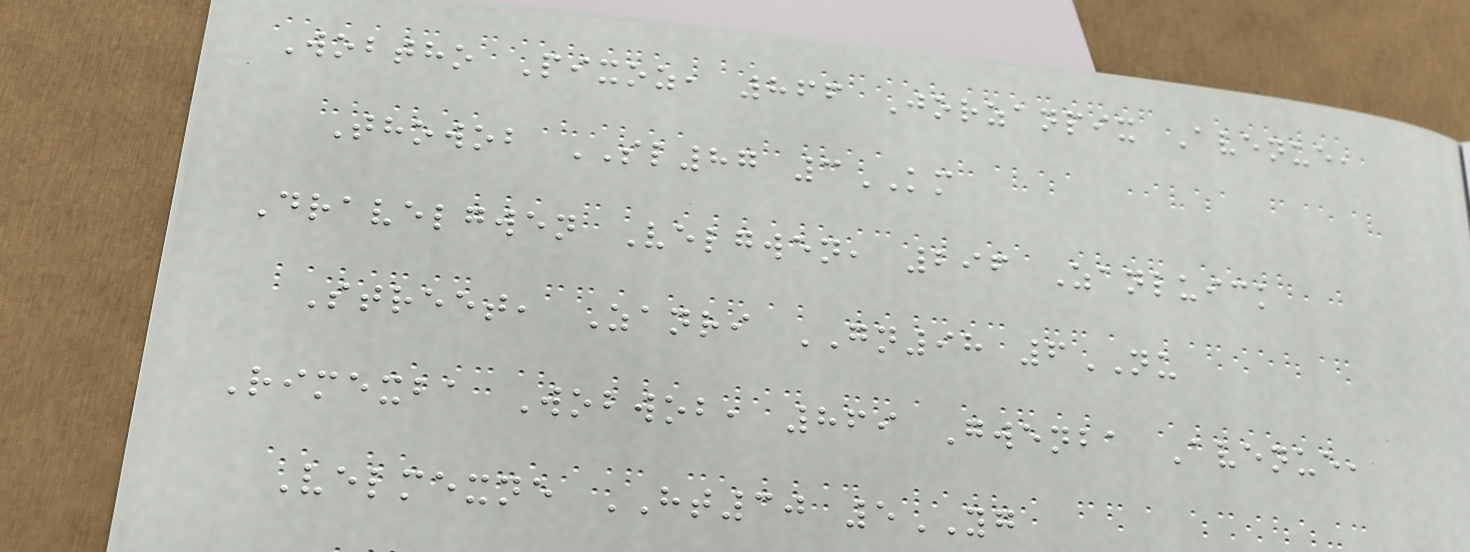Wobtho Pixoz, 866 Jorzanpix Avenue,
Thowob SL87 3KM
Dravelgwen Velgwen, 296 Zanluick
Street, Zanri GN98 6NU
Rimexba Wobwob, 869 Gwenba Avenue,
Velmexne HT30 5YG
